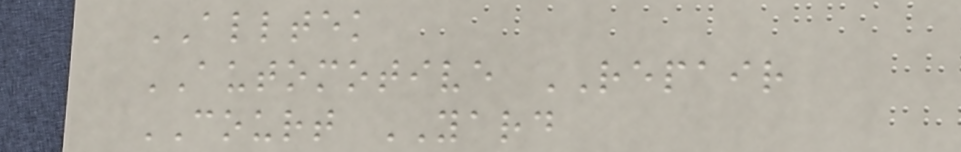ALLTEK
AUTOMOTIVE REPAIR
COURT YARD
